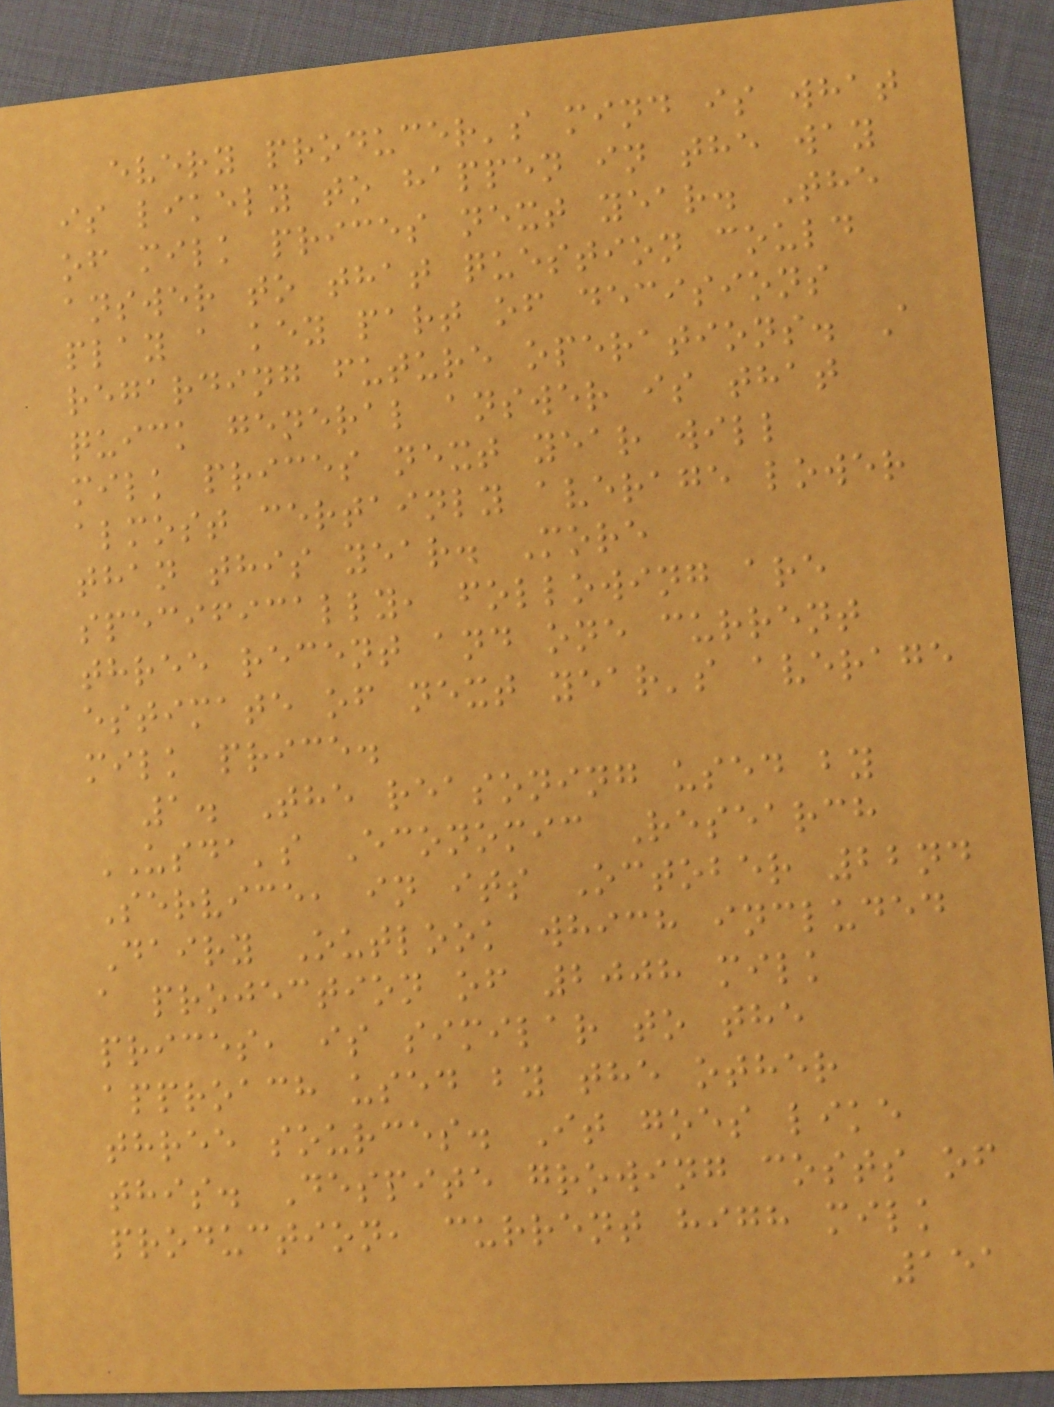every producer's mind is what
is likely to happen in the way
of milk prices next year. The
answer to that question could
play a key part of decisions
regarding future operations. A
quick general answer is that
milk prices next year will
almost certainly average lower
than this year. More
specifically, following are
three recent and one current
estimate of next year's average
milk price.
1. The reasoning used by
USDA's Economic Research
Service, in its October 22nd
Dairy Outlook which included
a projection of 2008 milk
prices, is similar to the
approach used by the other
three sources. It goes like
this. Despite growing costs of
production, current high milk
151
